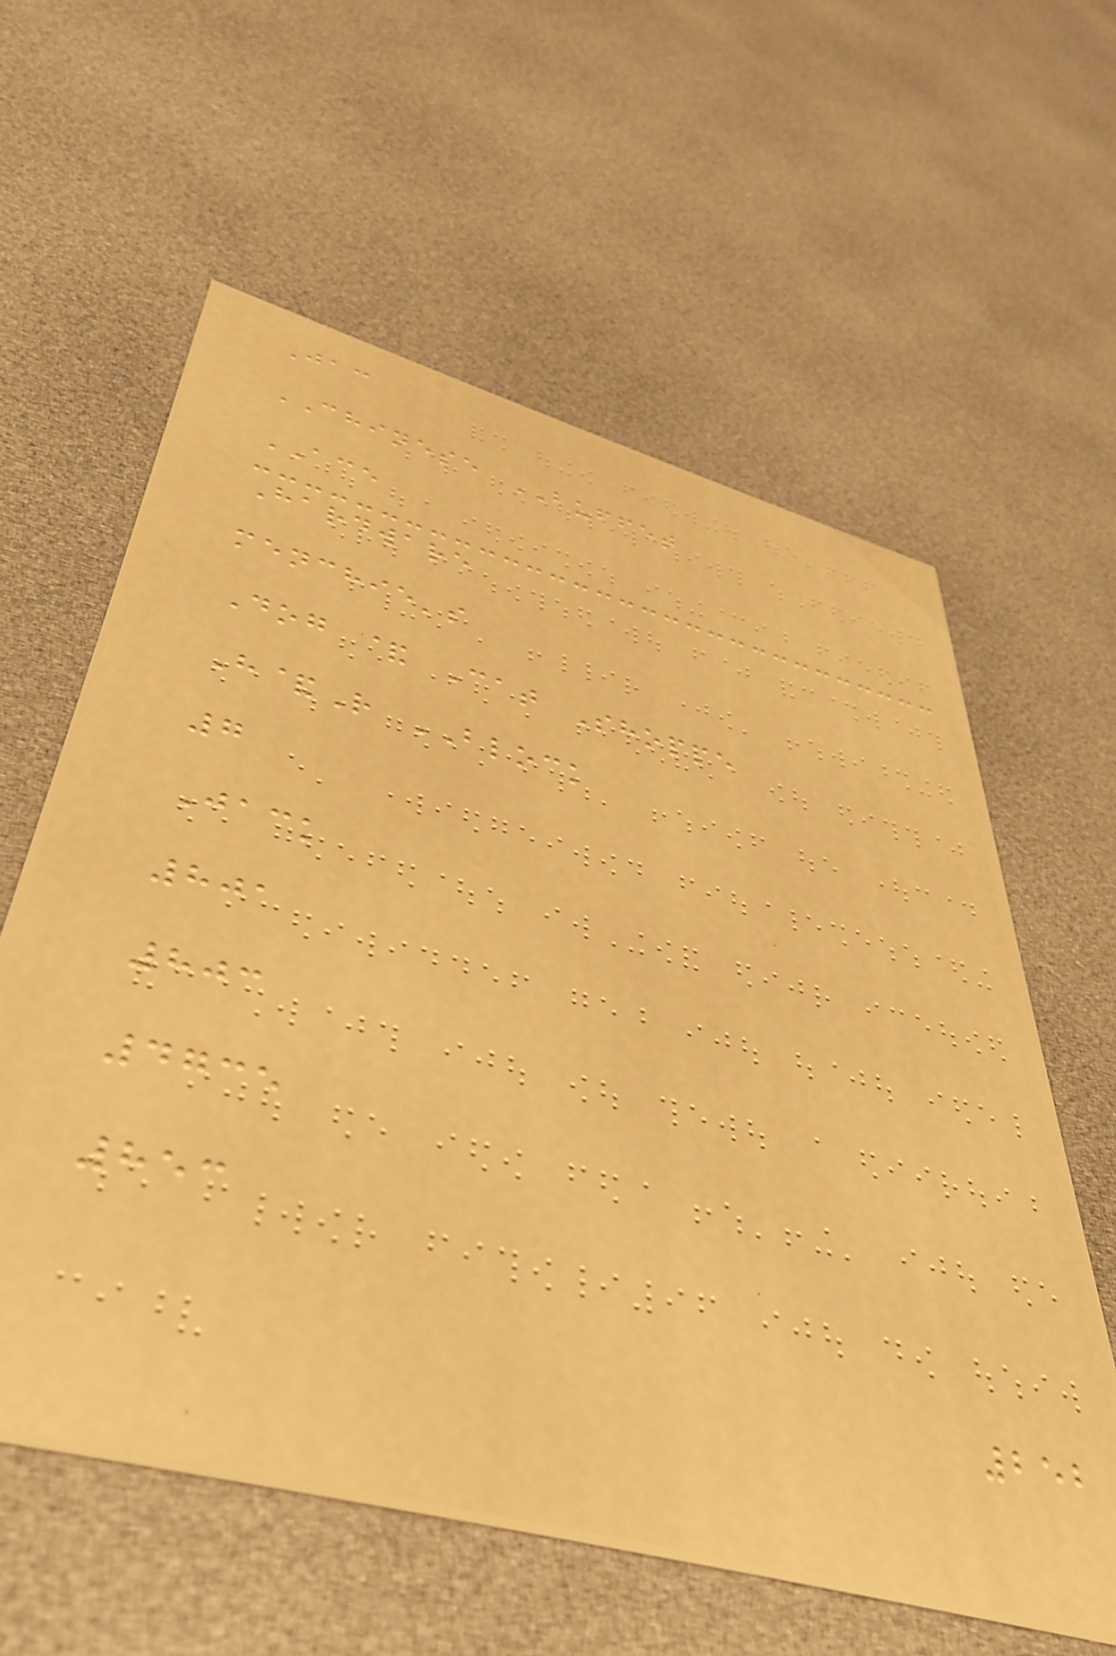Jac
CHINESE BUFFET
ACE
Hardware
menchie's
Dog & Cat Shoppe
H&R BLOCK
7
Jack
801
803
4735
853
252
